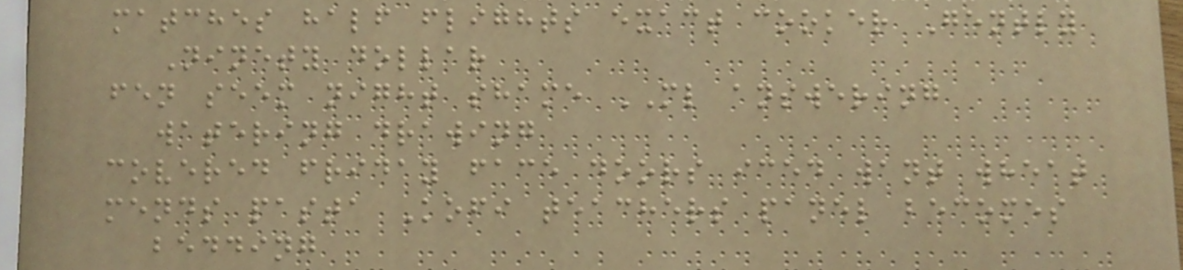matches half flights exact cooker Gently
Ninety dollar
fen seem night shame ML answering
watering drawing
covered friday face doors iced want wheat
mends pasta Kofi teachers panel becomes
bedding
